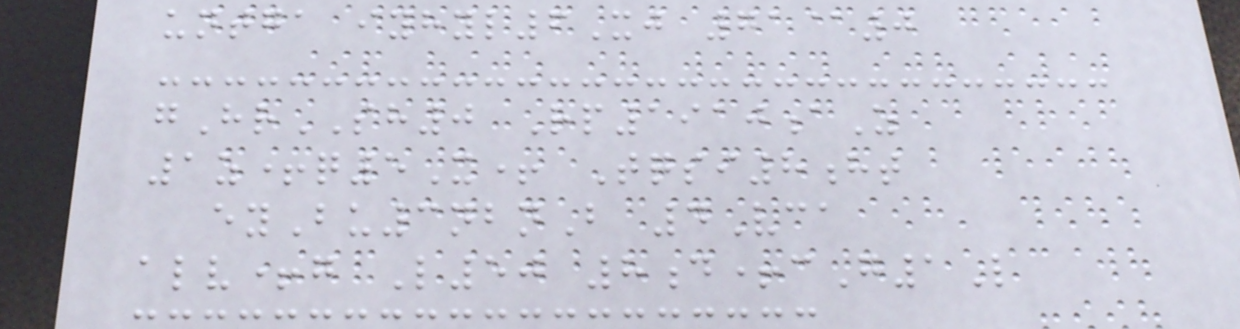untga iyhyl6Xj 71@0
gHrSH0 Rp1910aZ
1z+q5X+ Tqsi8ht
eyBu3nbnB 4Vca
alv+g L50 8d+cG1L
